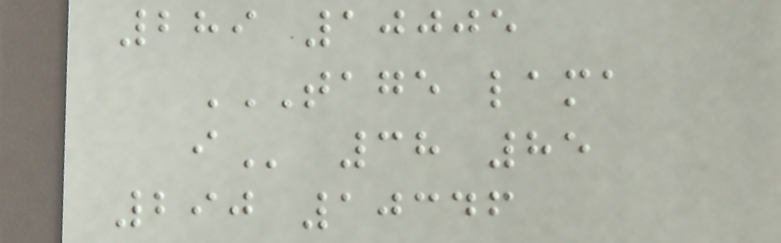289 10005
TAGE LAMA
I 38 85
290 10346
